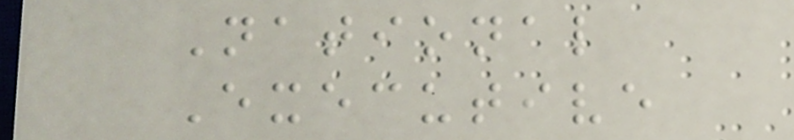National
Executive
